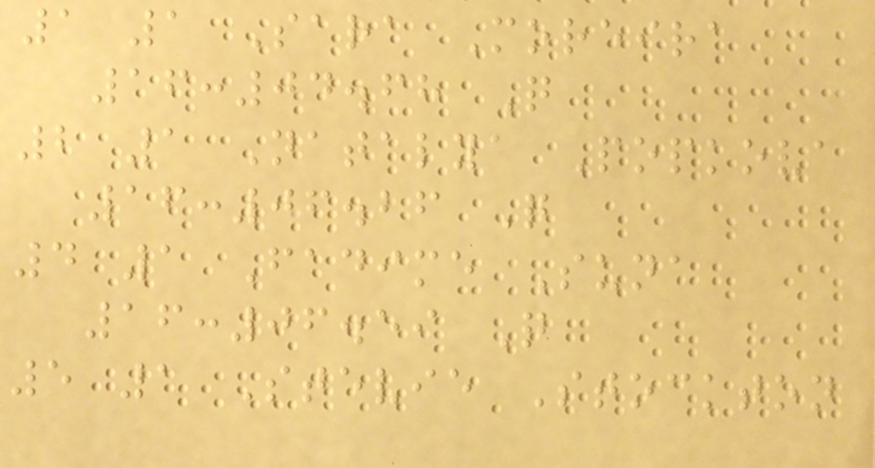1 1 Sara Moreira
16:04.68 Q
2 1 Natalya Popkova
16:06.26 Q
4 1 Fadime Suna
16:06.59 Q
5 1 Stevie Stockton
